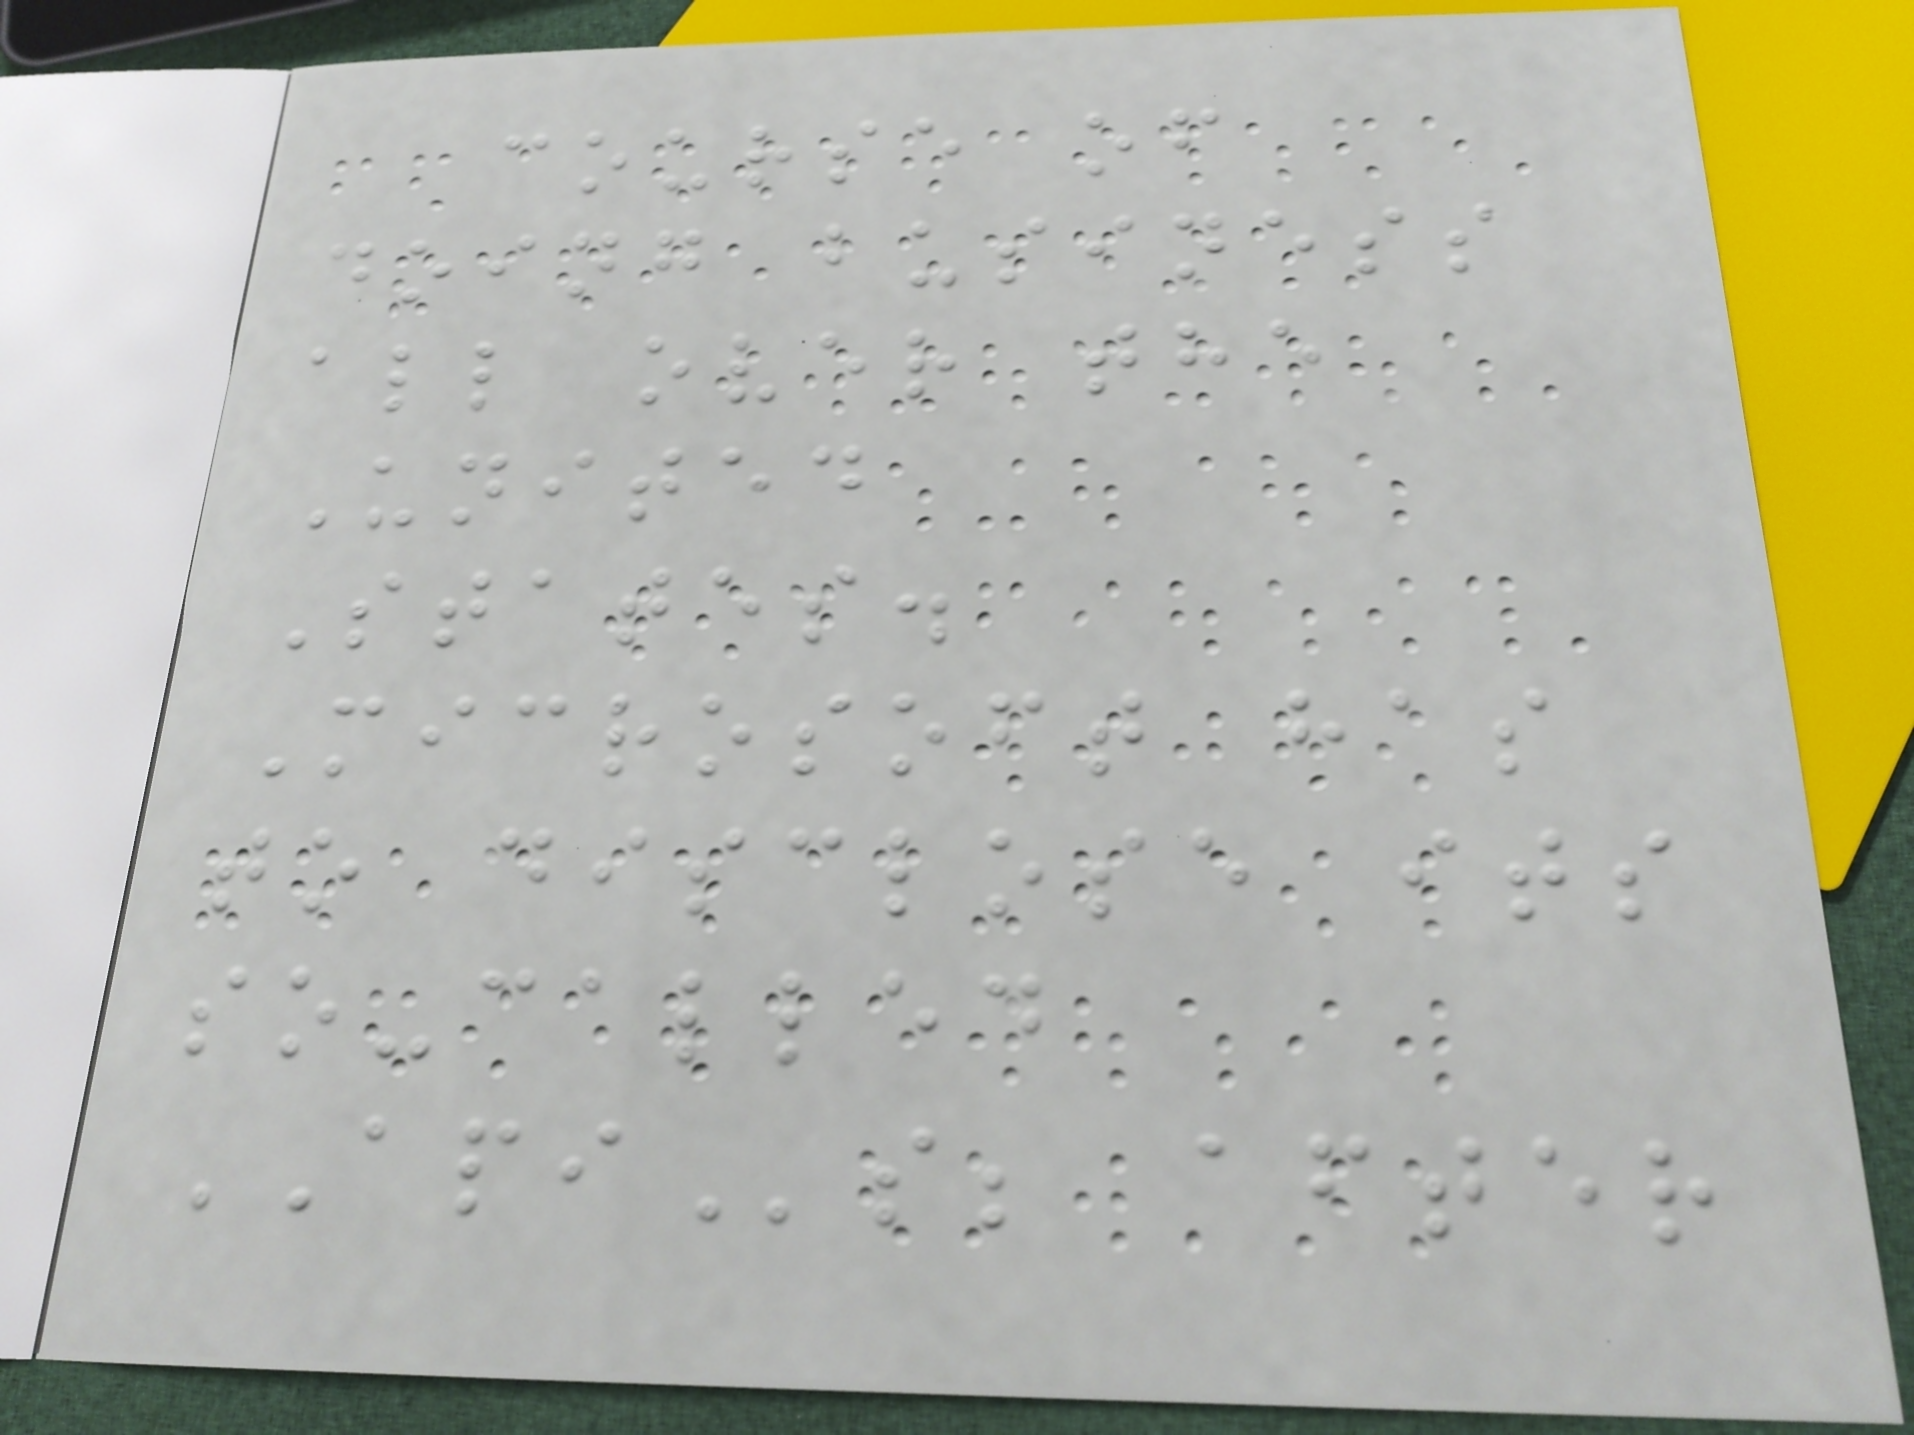course of
doing business
all over the
United
States.
Microsoft has
to disclose its
so-called
APIs; after
